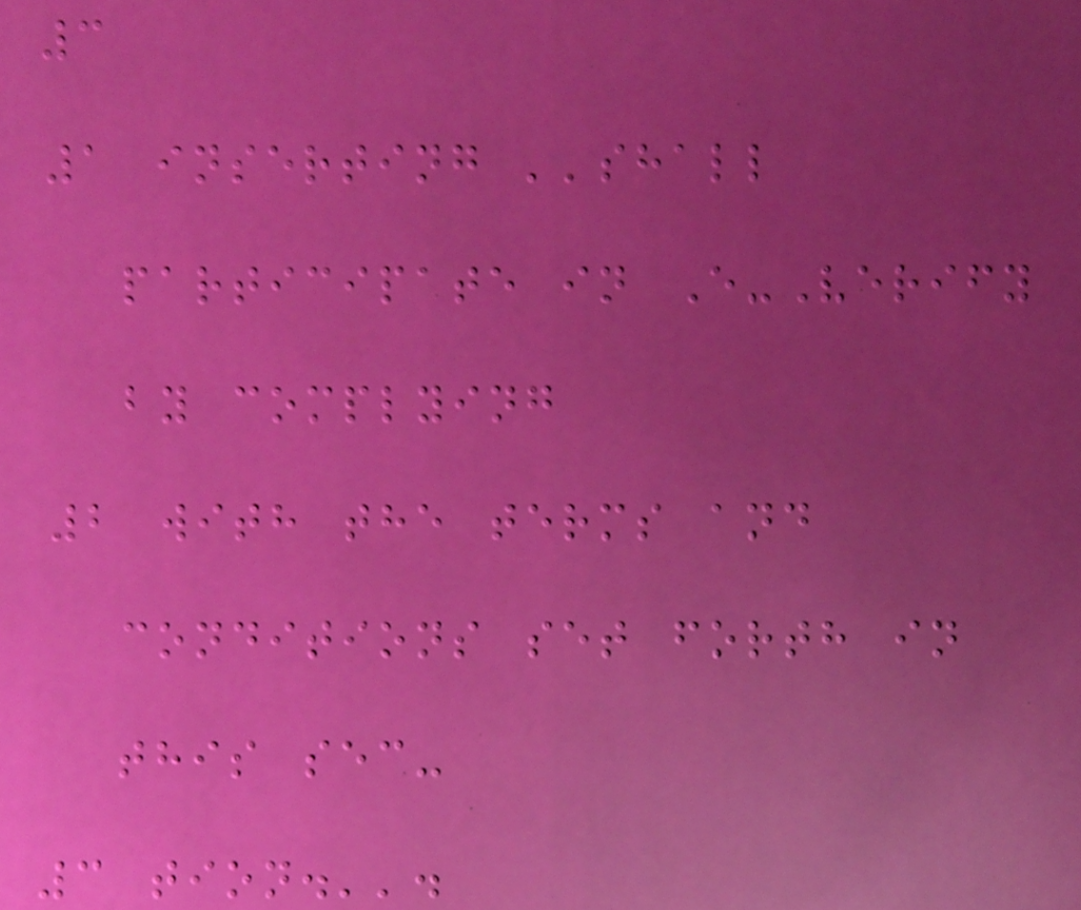3
1 inserting ''shall
participate in E-Verify
by complying
2 with the terms and
conditions set forth in
this sec-
3 tion.''.
